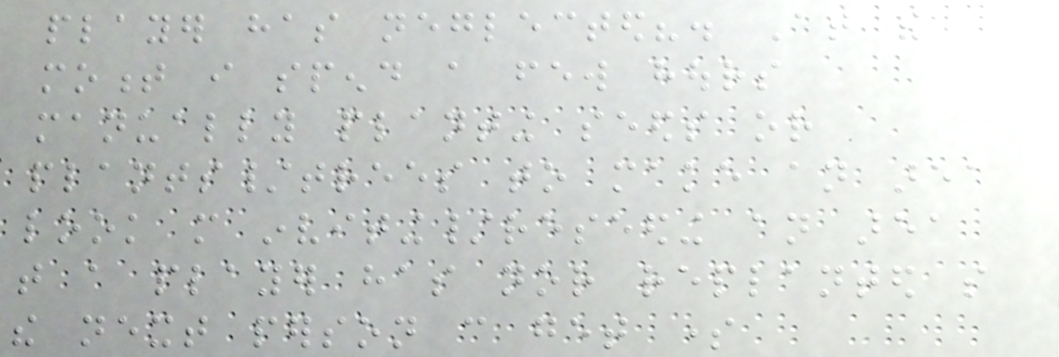player has neglected?. At the
moment i spend a few hours
manually planting seeds or
plants/trees to make an area
look more inviting/reseeding an area
that a player has nor replanted so
the next person can get some
